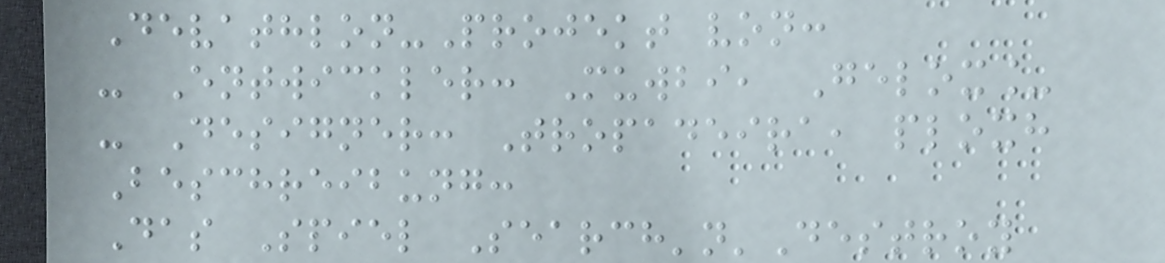Devathlon-Projekt von:
- Entwickler: Muwbi, Gelox_
- Designer: Tropadeira, ploxh
Beschreibung:
Das Spiel Search'n'Destroy
